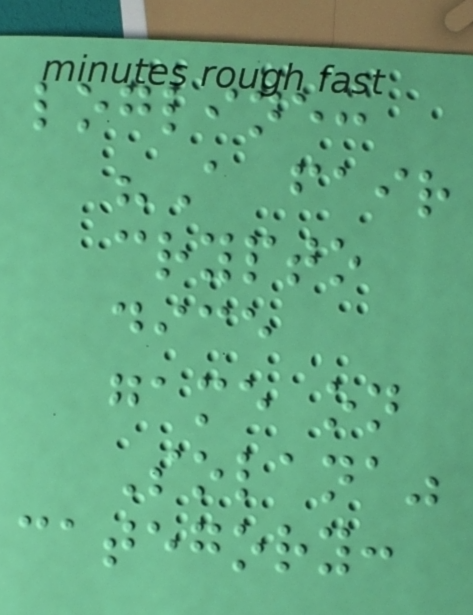logline:
"A fair
crypto
dice
game on
Solana"
category:
